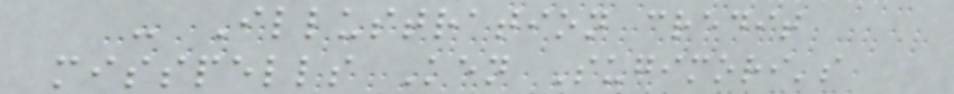- Illustration credit
misspells Ken Sugimori's
